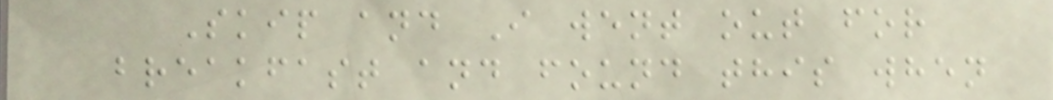Skip and I went out for
breakfast and found this when
